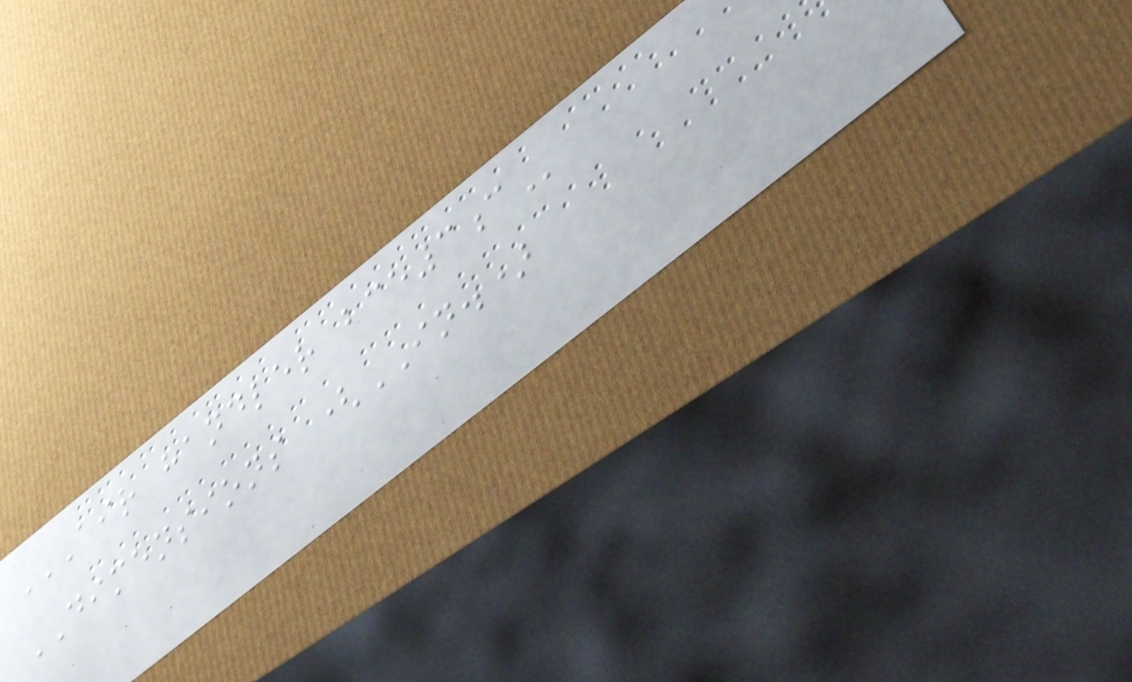AIR HANDLER BCE3C
DIMENSIONS (IN.)
